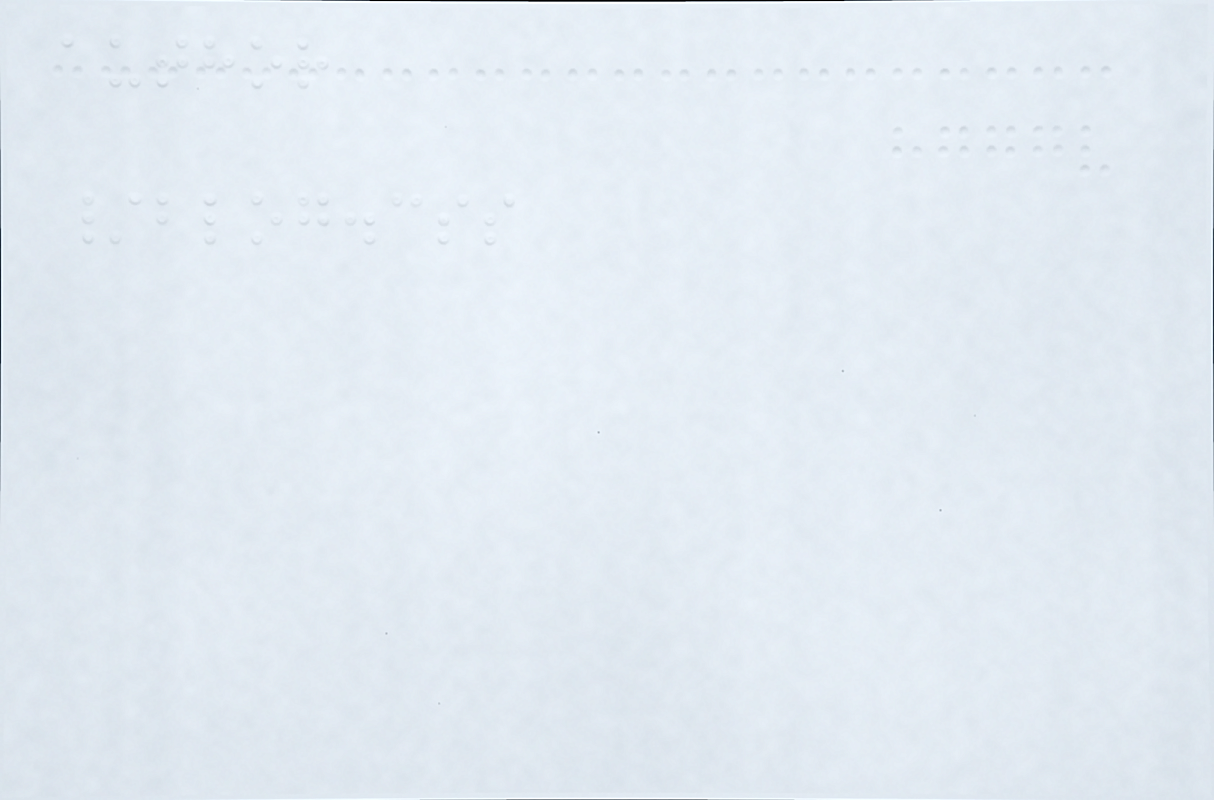author
/blog.css
